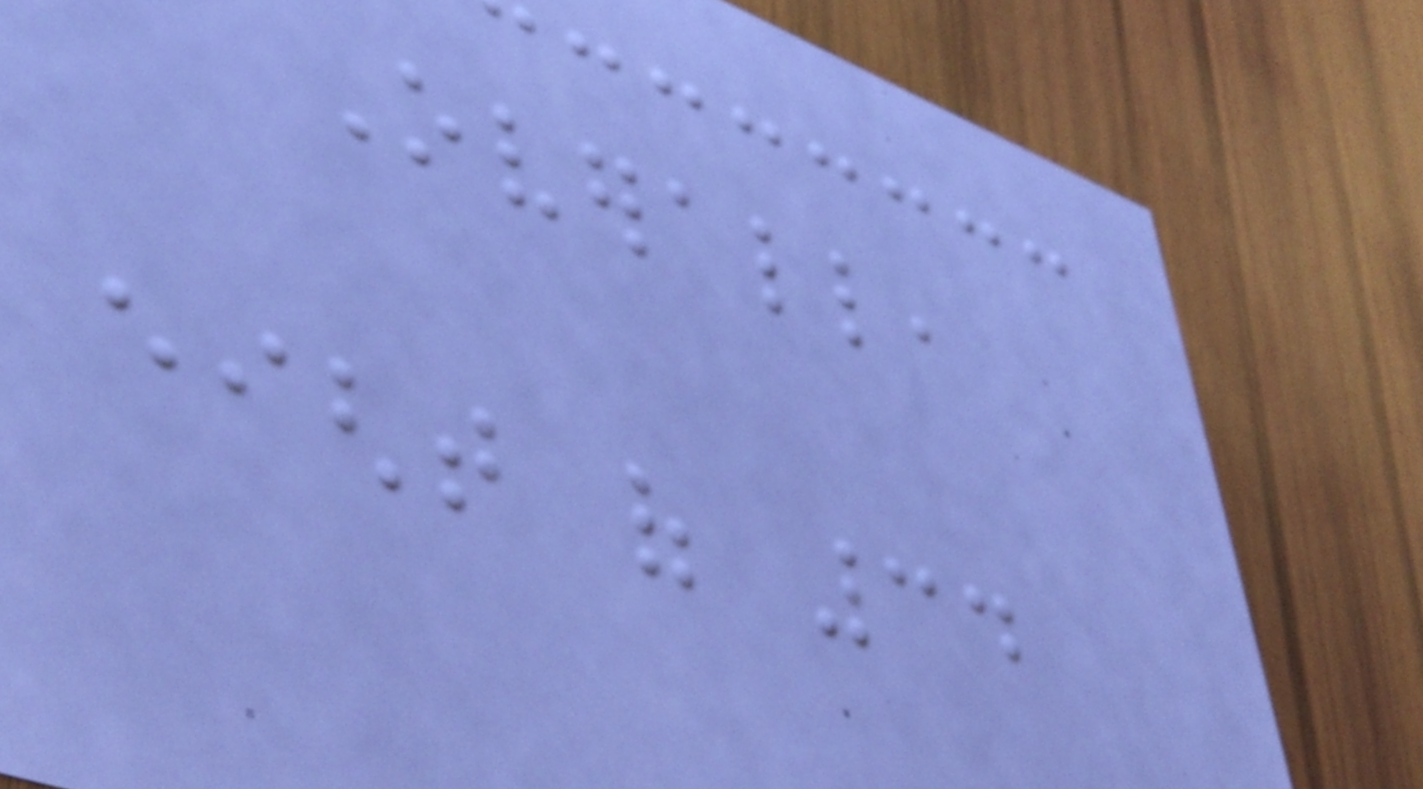Overall,
eight of 34
